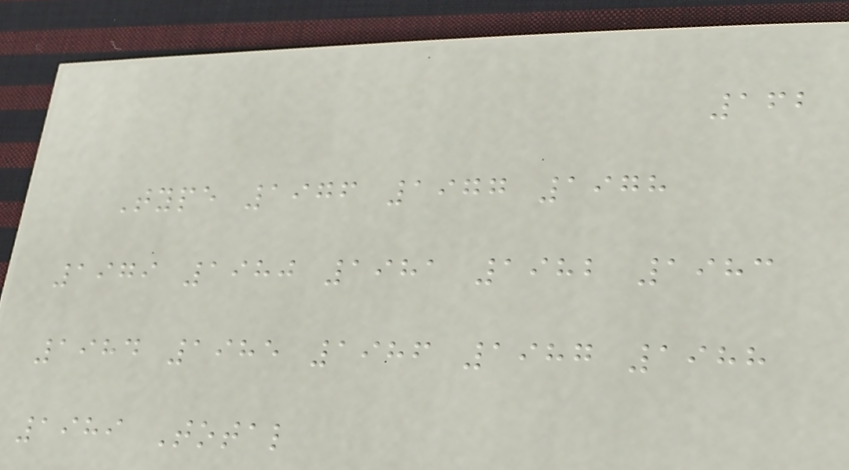162
Type 1976 1977 1978
1979 1980 1981 1982 1983
1984 1985 1986 1987 1988
1989 Total
